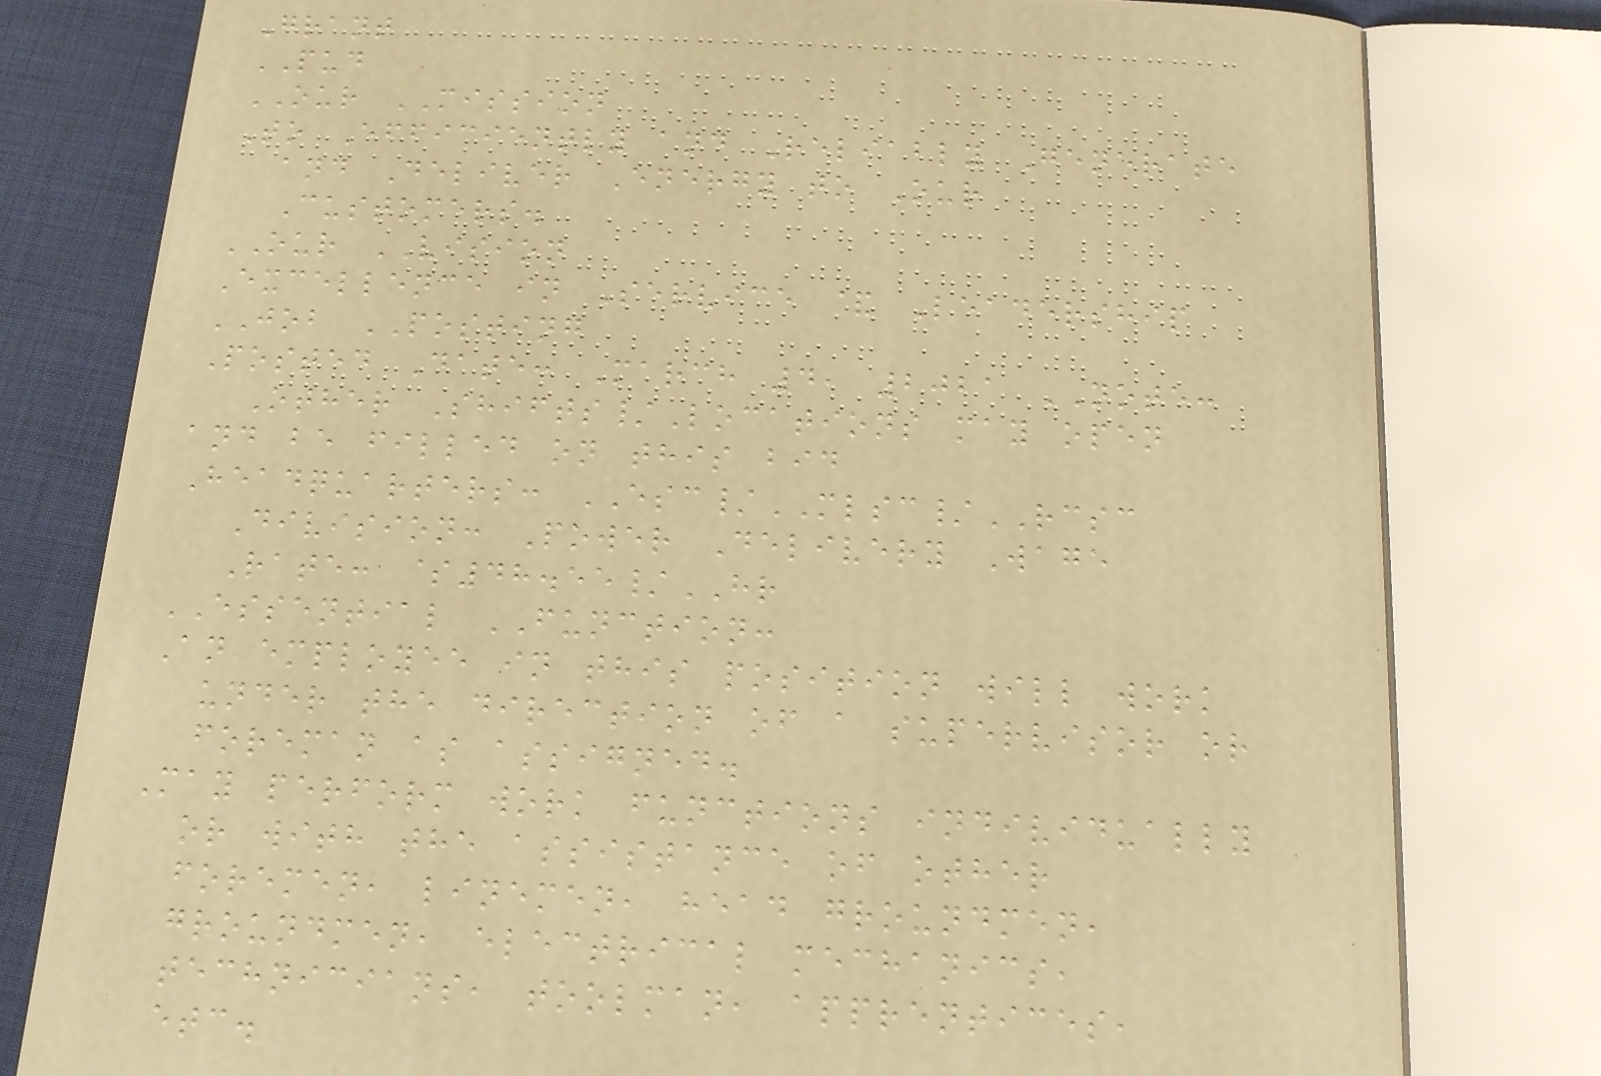Grant
PUD
OUR MISSION
To Efficiently and Reliably Generate
and Deliver Energy to Our
Customers.
OUR VISION
Excellence in Service & Leadership
JOB POSTING
Posted Date: March 4, 2021 NOTE:
Other Shifts/Locations may open
and be filled on this bid
Headquarters: ESC/MLSC/RCSC
Division: Power Delivery Wage
Rate: $48.55/HR
ESSENTIAL FUNCTION:
An employee in this position will work
under the direction of a supervisor or
foreman as assigned.
May perform work functions individually
or with the assistance of other
foremen, linemen, head groundmen,
groundmen, electrical mechanics,
technicians, toolman, apprentices,
etc.
